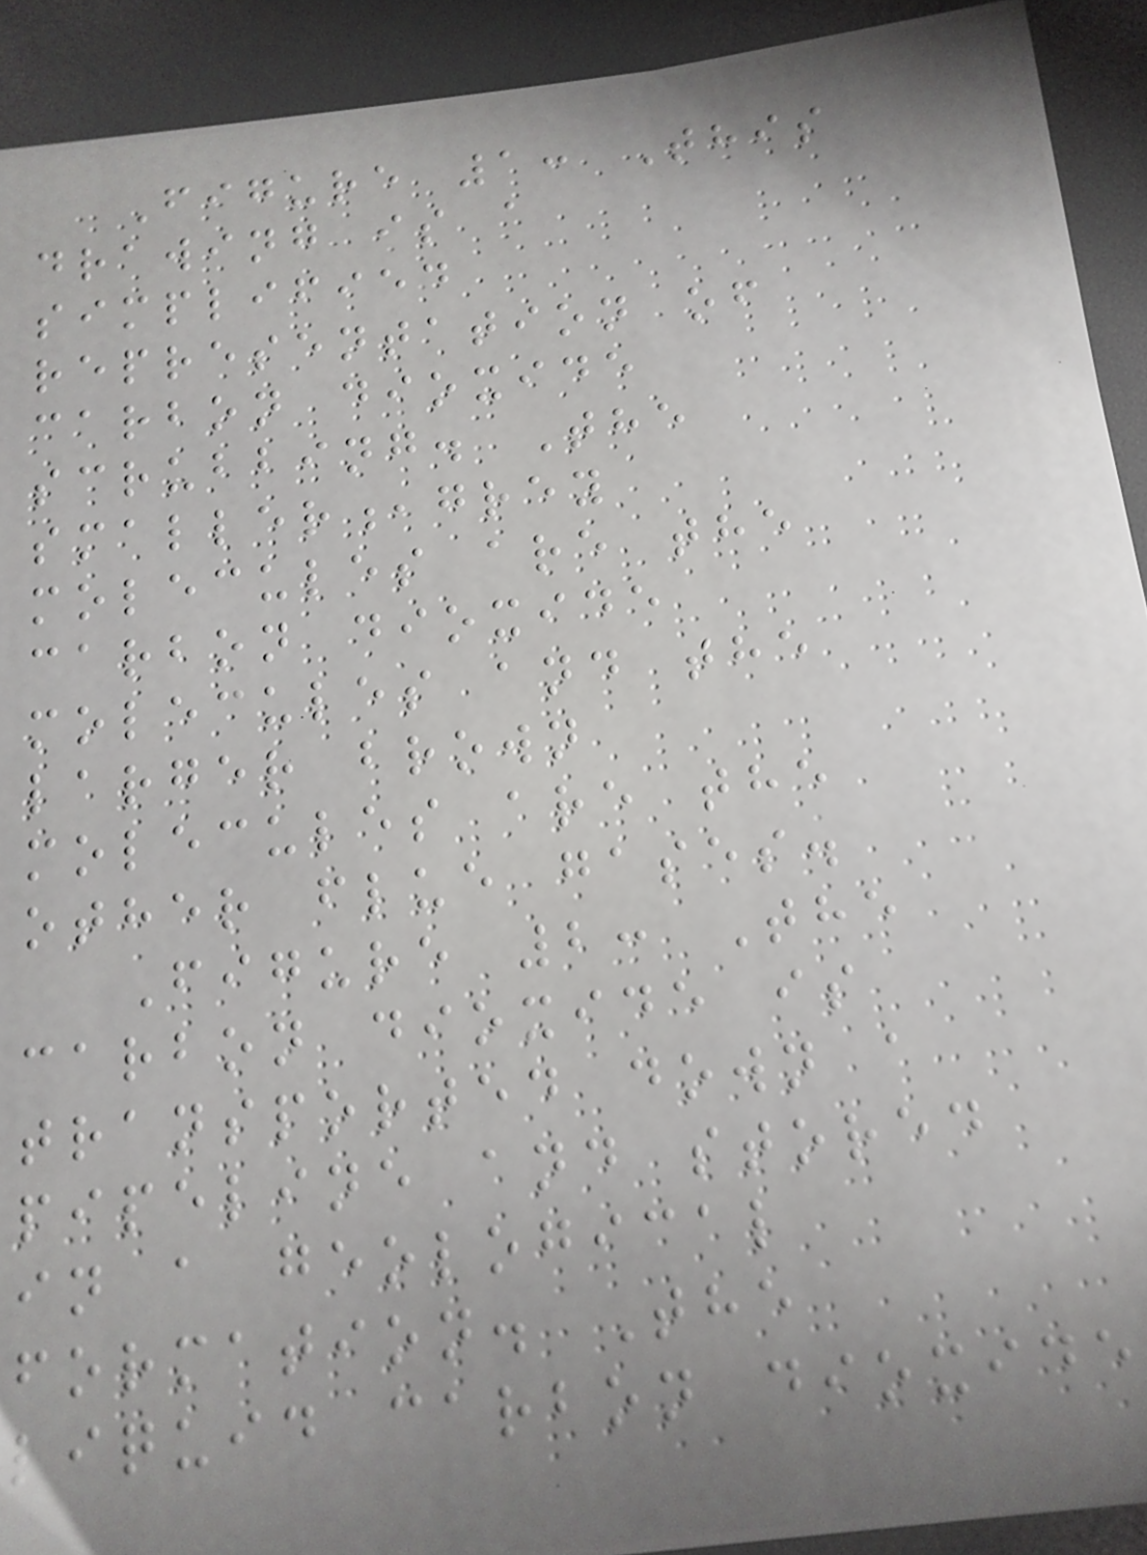Figure 1: This
drawing is a
simplified
representation of
carbon dioxide
scrubbing. The
smaller,grey
molecules are the
carbon dioxide
molecules and the
larger brown
molecules are the
other flue gases.
Figure 2: The
carbon dioxide is
transported down a
pipeline and stored
in a geological
formation. The
liquid carbon dioxide
